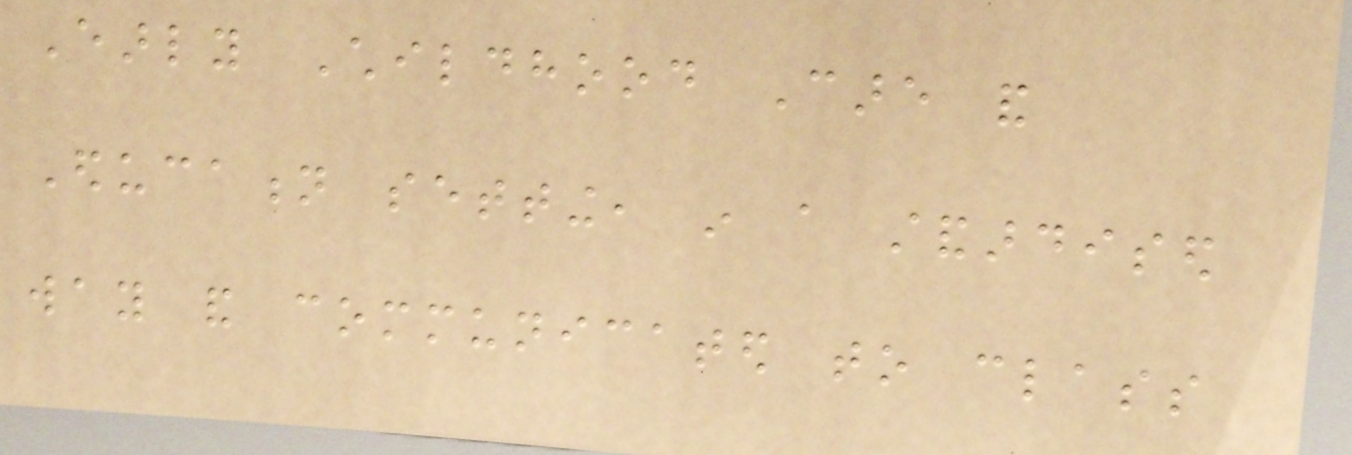Early Childhood Care and
Education setting, in a standardised
way and communicated to class
